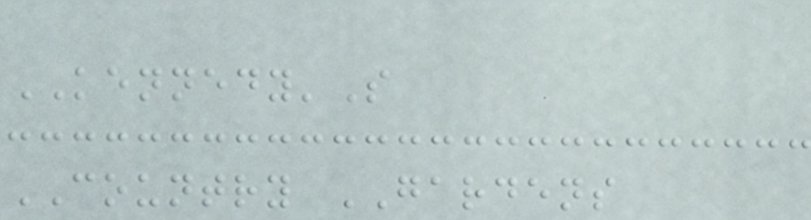KENNEDY'S
COUNTRY GARDENS
